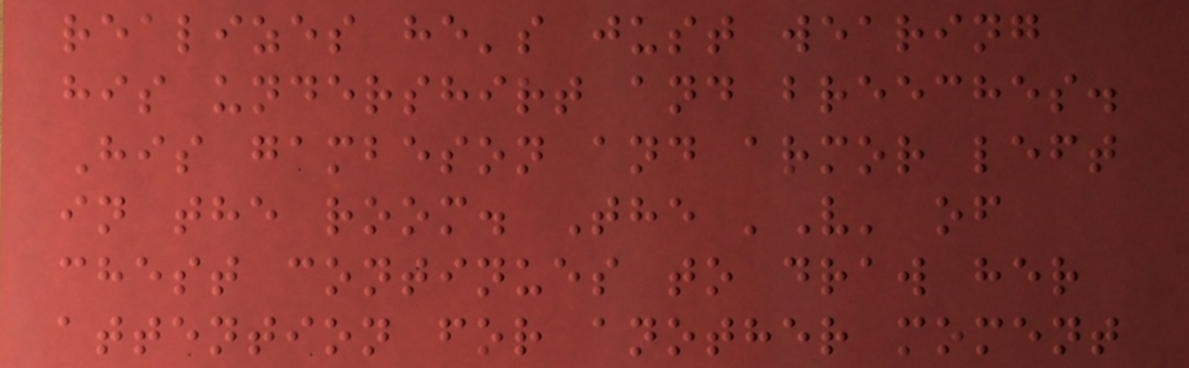realizes he's just wearing
his undershirt and breeches.
His gambeson and armor left
in the room. The 'V' of
chest continues to draw her
attention for another moment
